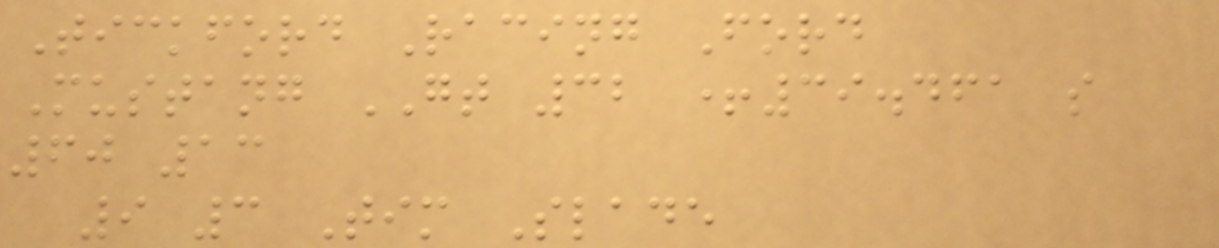Tickford Racing Ford
Mustang GT 32 +39.461 s
60 13
9 3 Tim Slade
